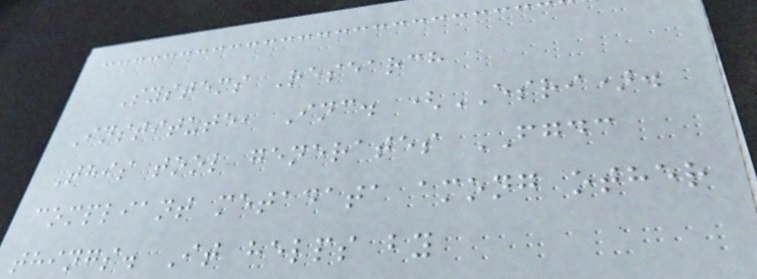Systems Research
Institute, Inc. (ESRI).
This tool generates FGDC
compliant metadata among other
things. It helps by
